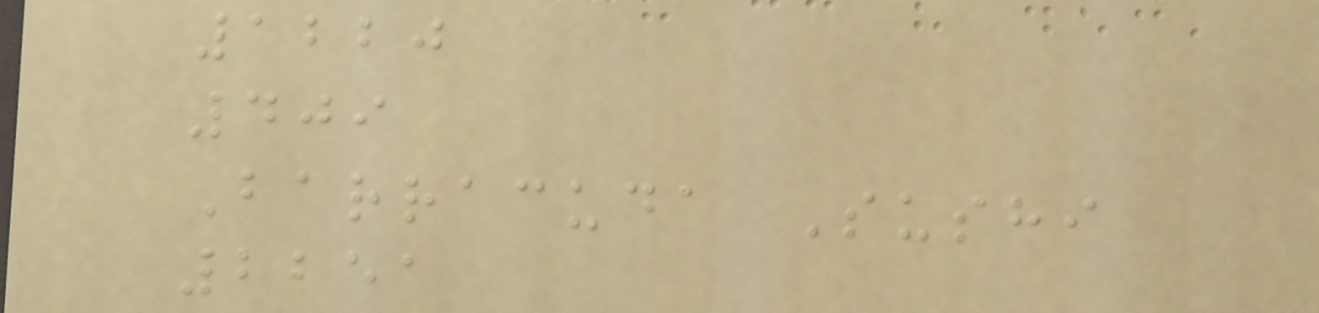1220
409
Barracuda Sushi
2251
